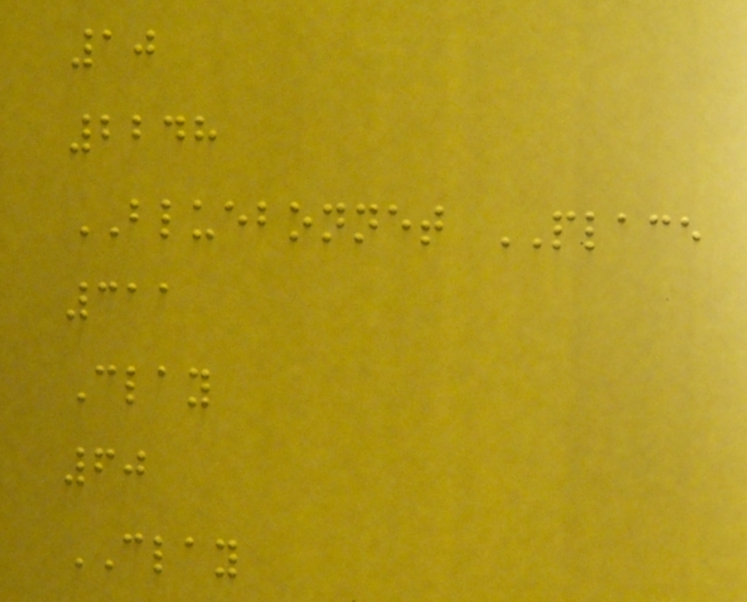10
2248
BLUEBONNET PLACE
311
Clay
60
CLAY
